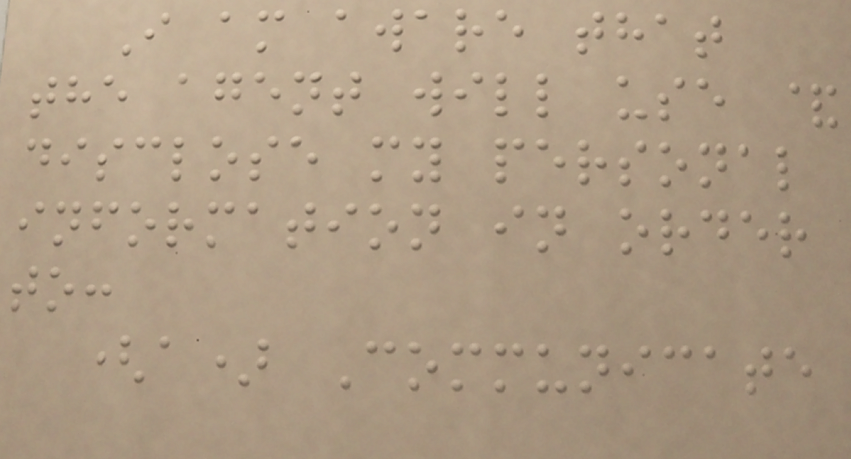I am aware that
the agent will use &
disclose my personal
information in order
to:
(a) Communicate
